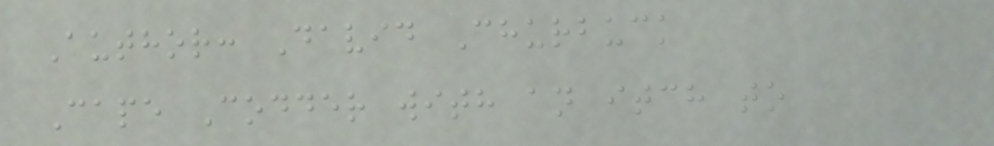Author: David Churbuck
Cape Codder with an itch to
